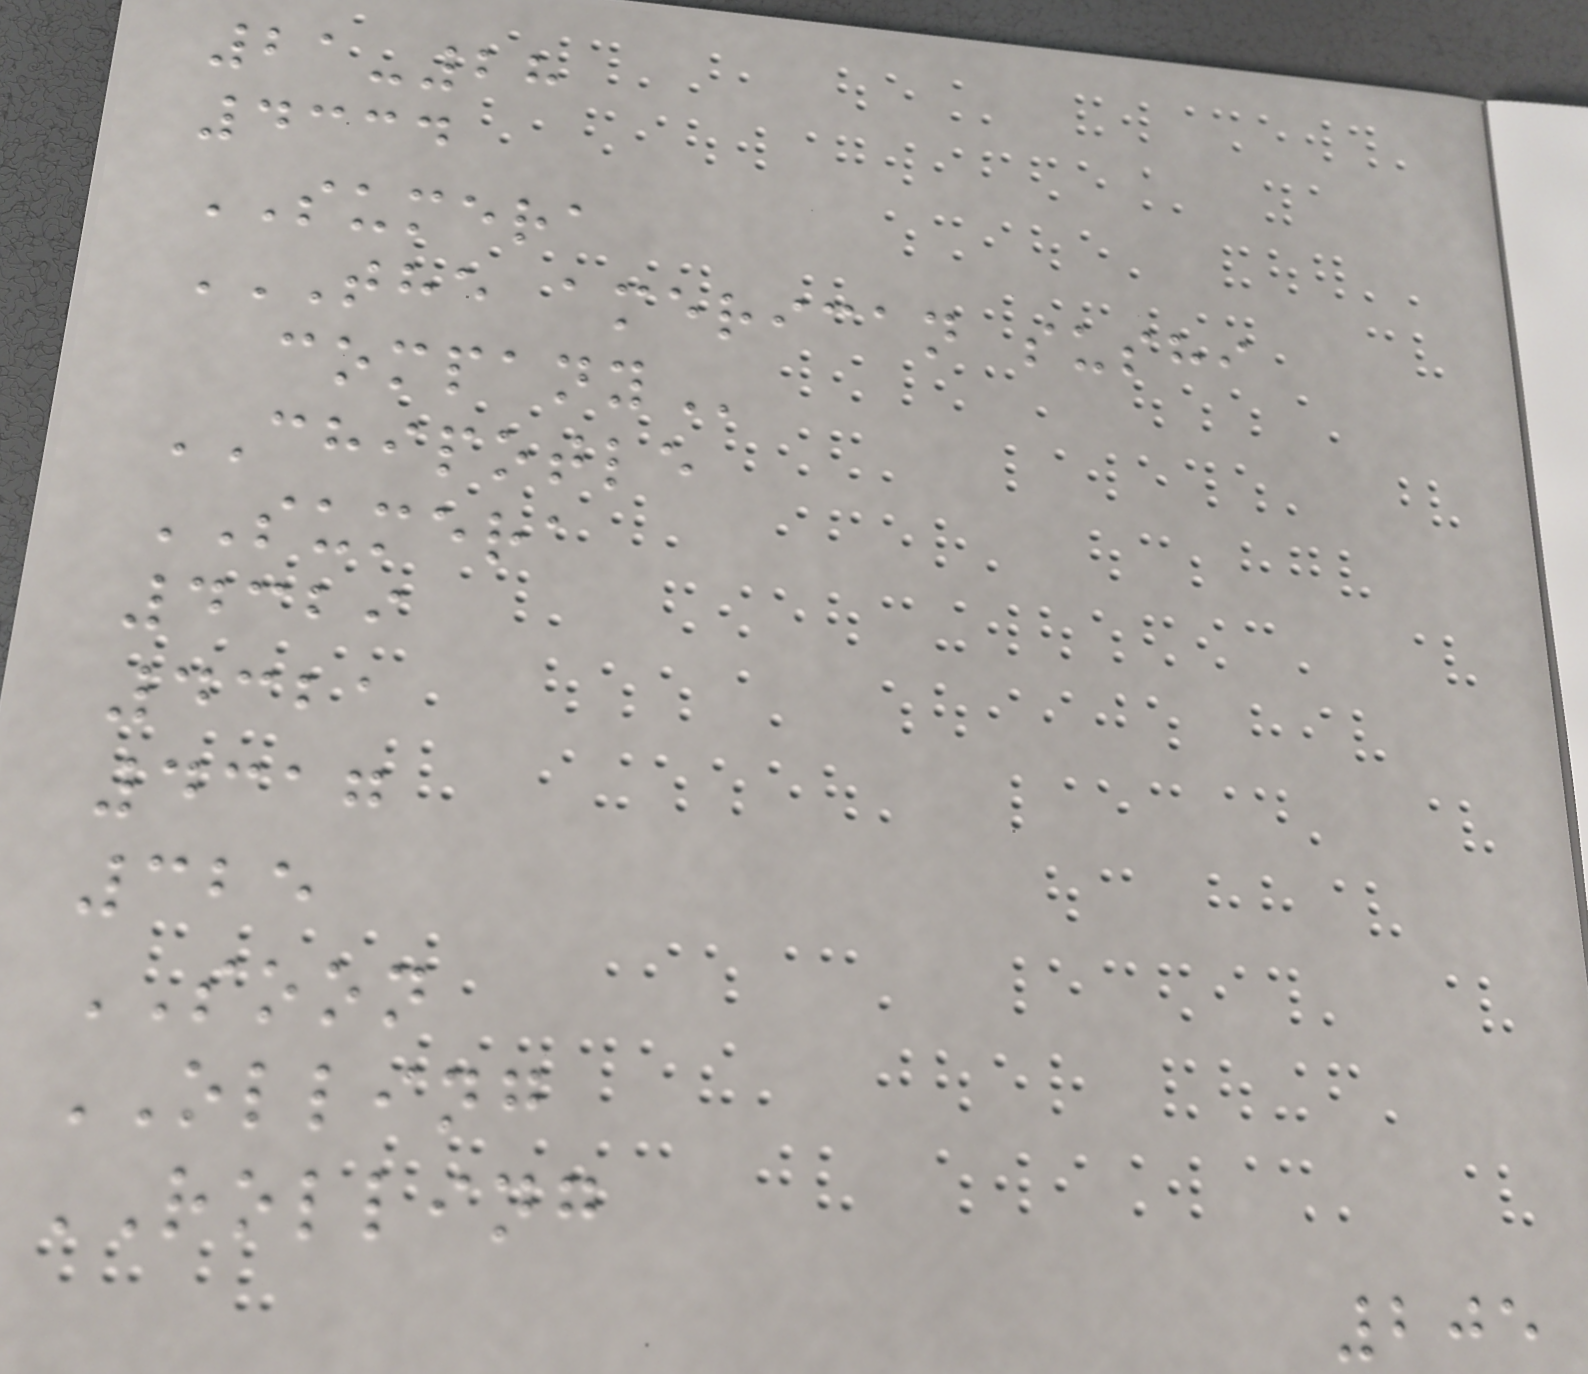21-28
4334
SUMERA
THE AMERICAN SUSHI
COMPANY
CHIPOTLE
SUMERA
4329
4321
4317
325
SOON
OLLING
ROLLING
205
